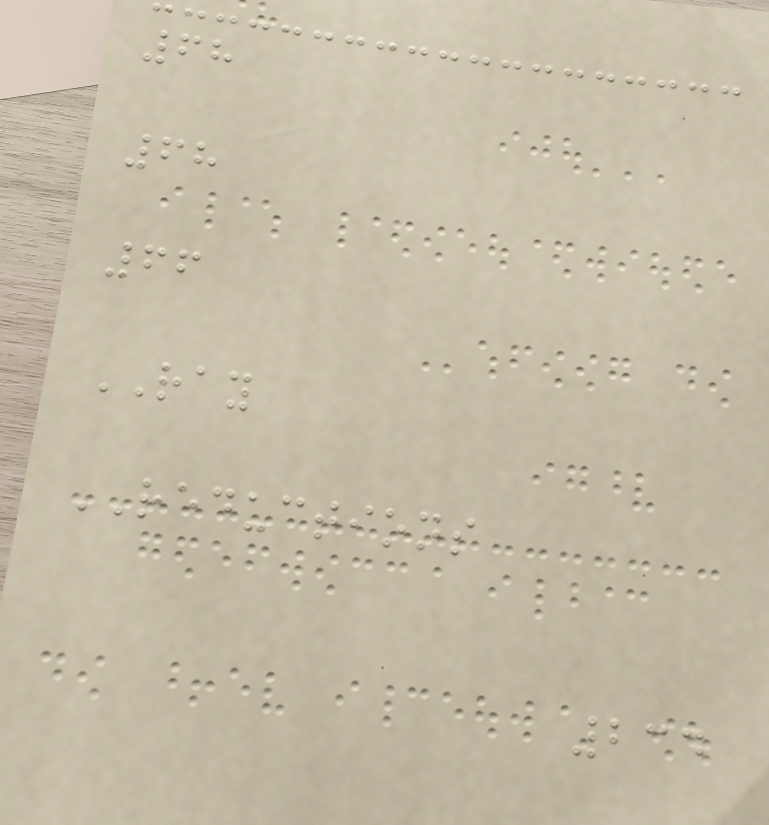68
68
66
RAY
REDUCTIONS
234
